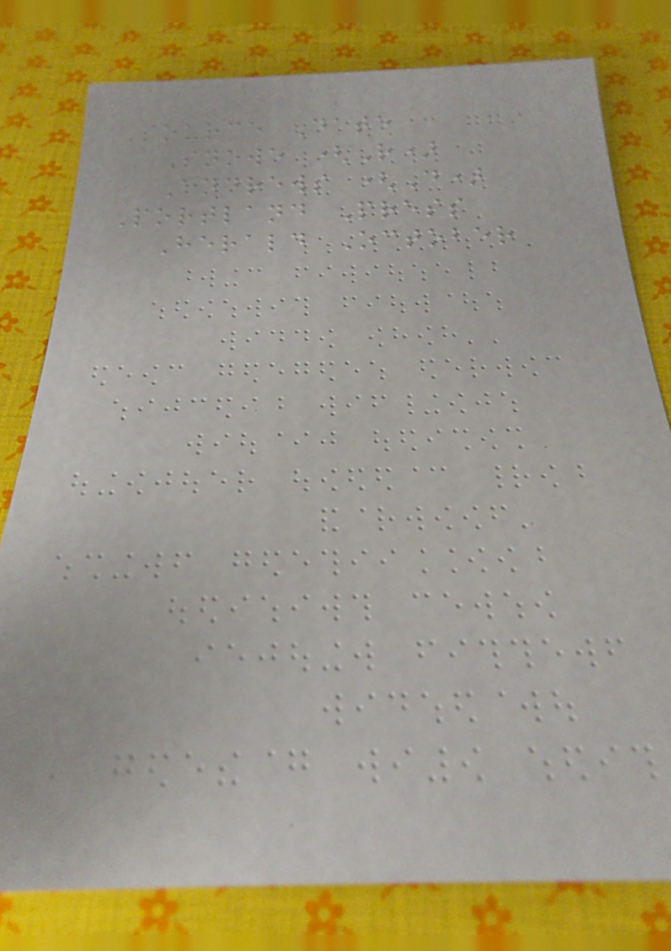Source Date
Snowe (R)
Andrews (D)
Portland Press
Herald October
